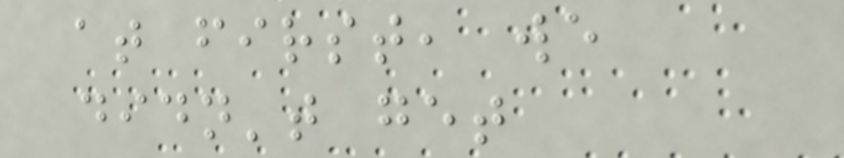at first, we
didn't get
